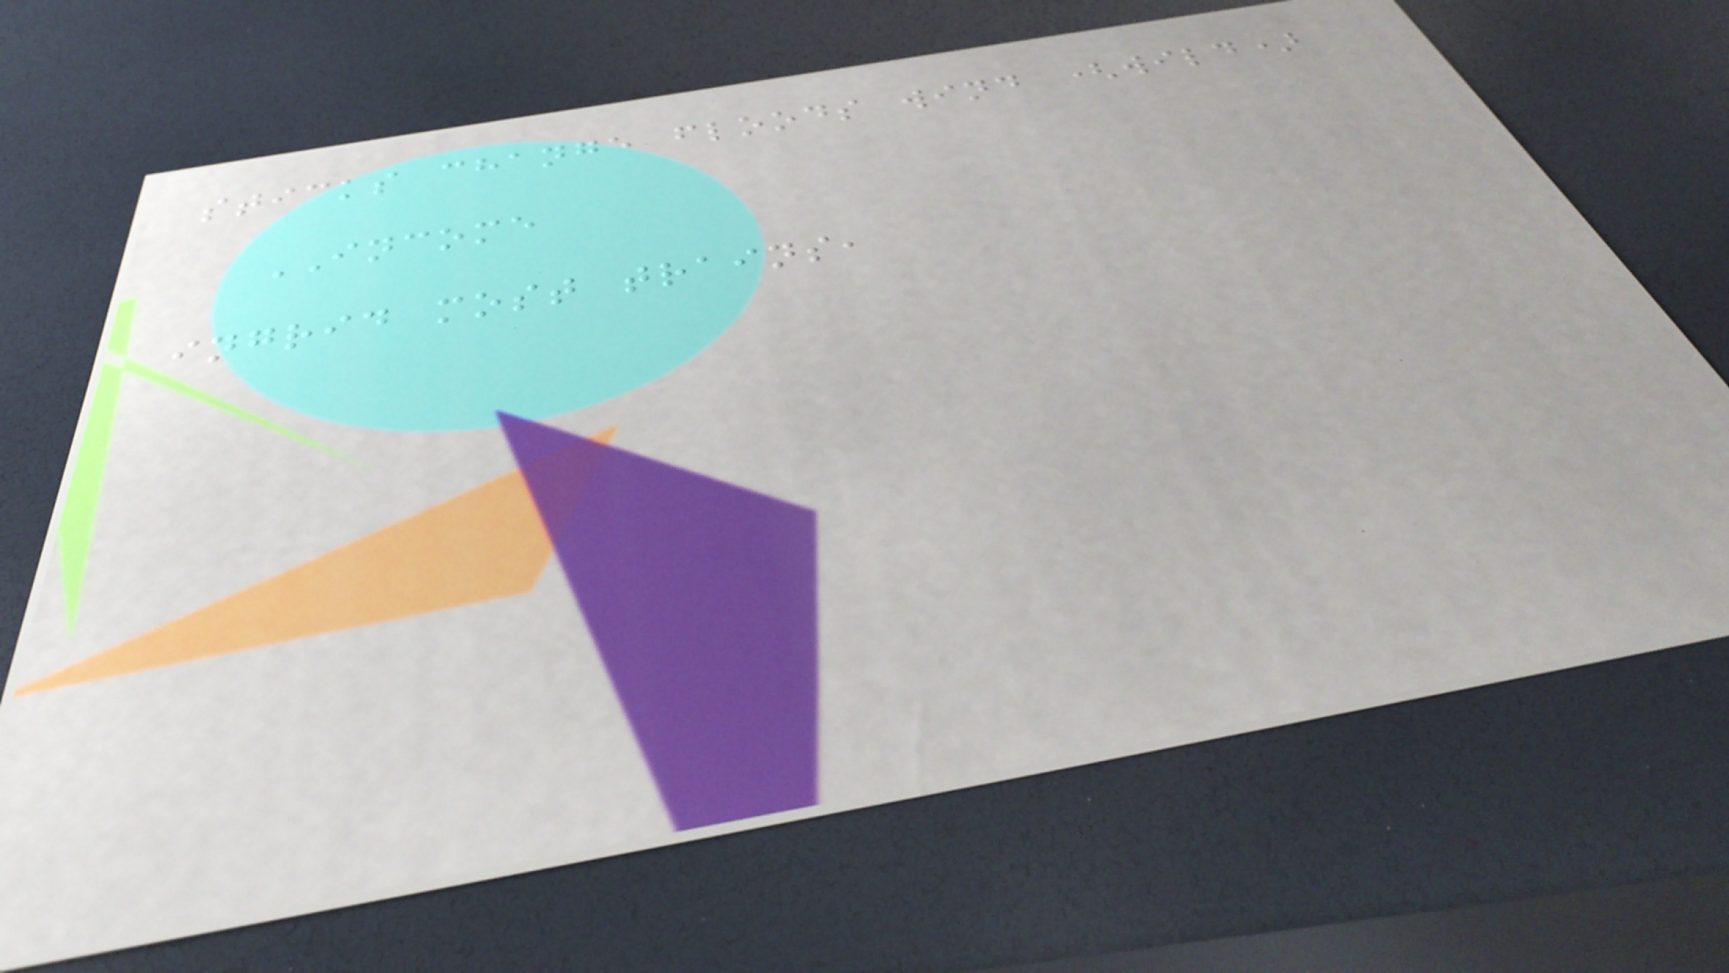sticks change floods wind (wild)
INCOME
ingrid most trains,
